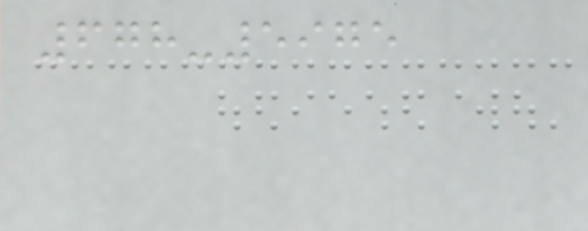678-5975
